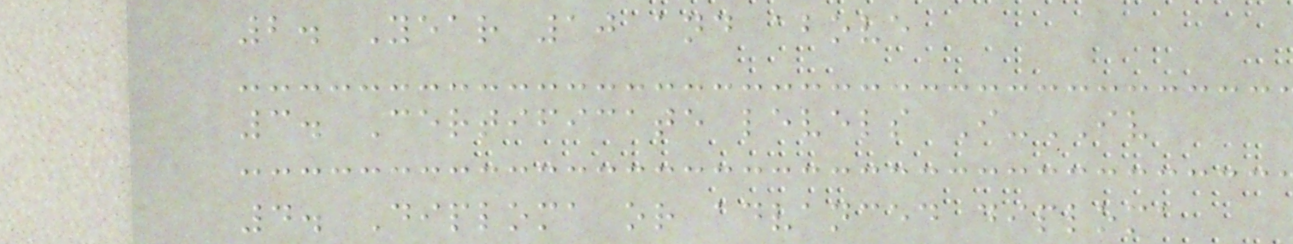2. Year 10 and above
3. Certificate levels I-IV
4. Diploma or advanced diploma
